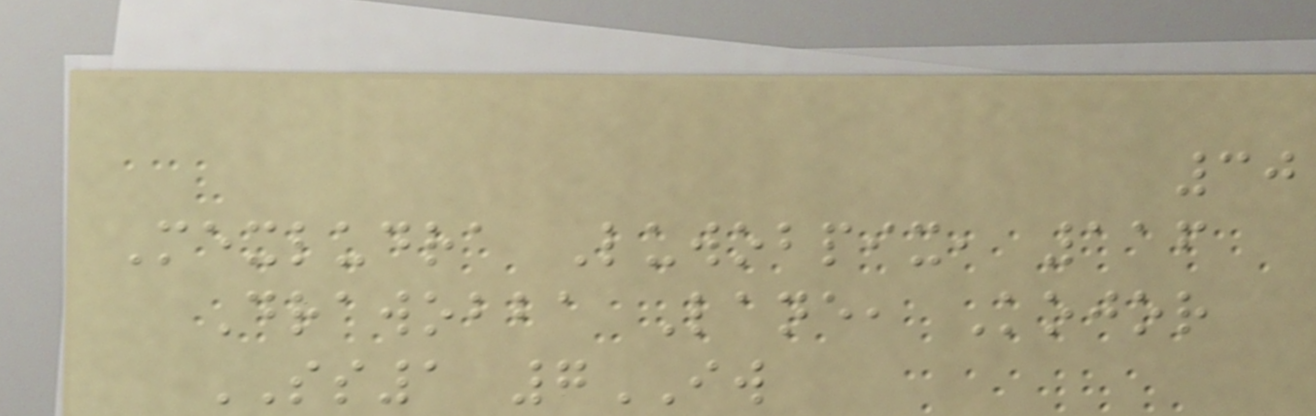30
Mexludra Luwobpix, 116
Drawobba Lane, Kojor
SS1 7IW
